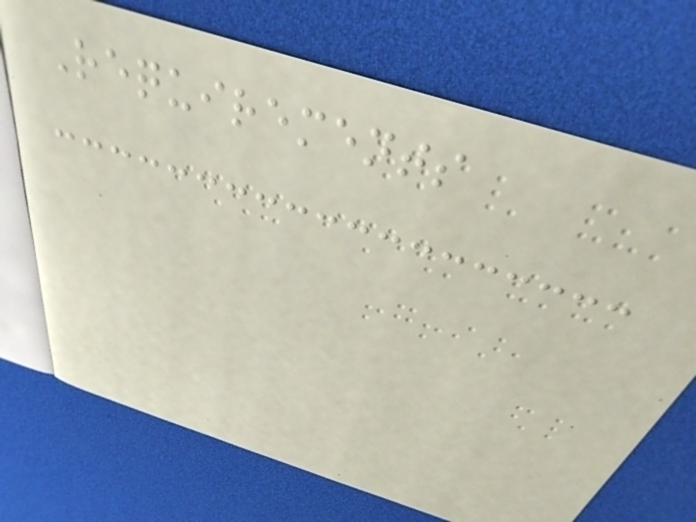Requirements
